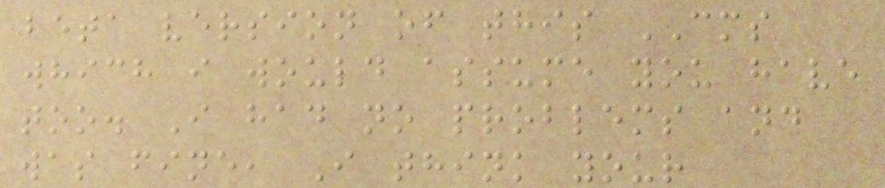beta version of this CMS
which i would assume you have
too. I had no problems and
was fine, I think your
